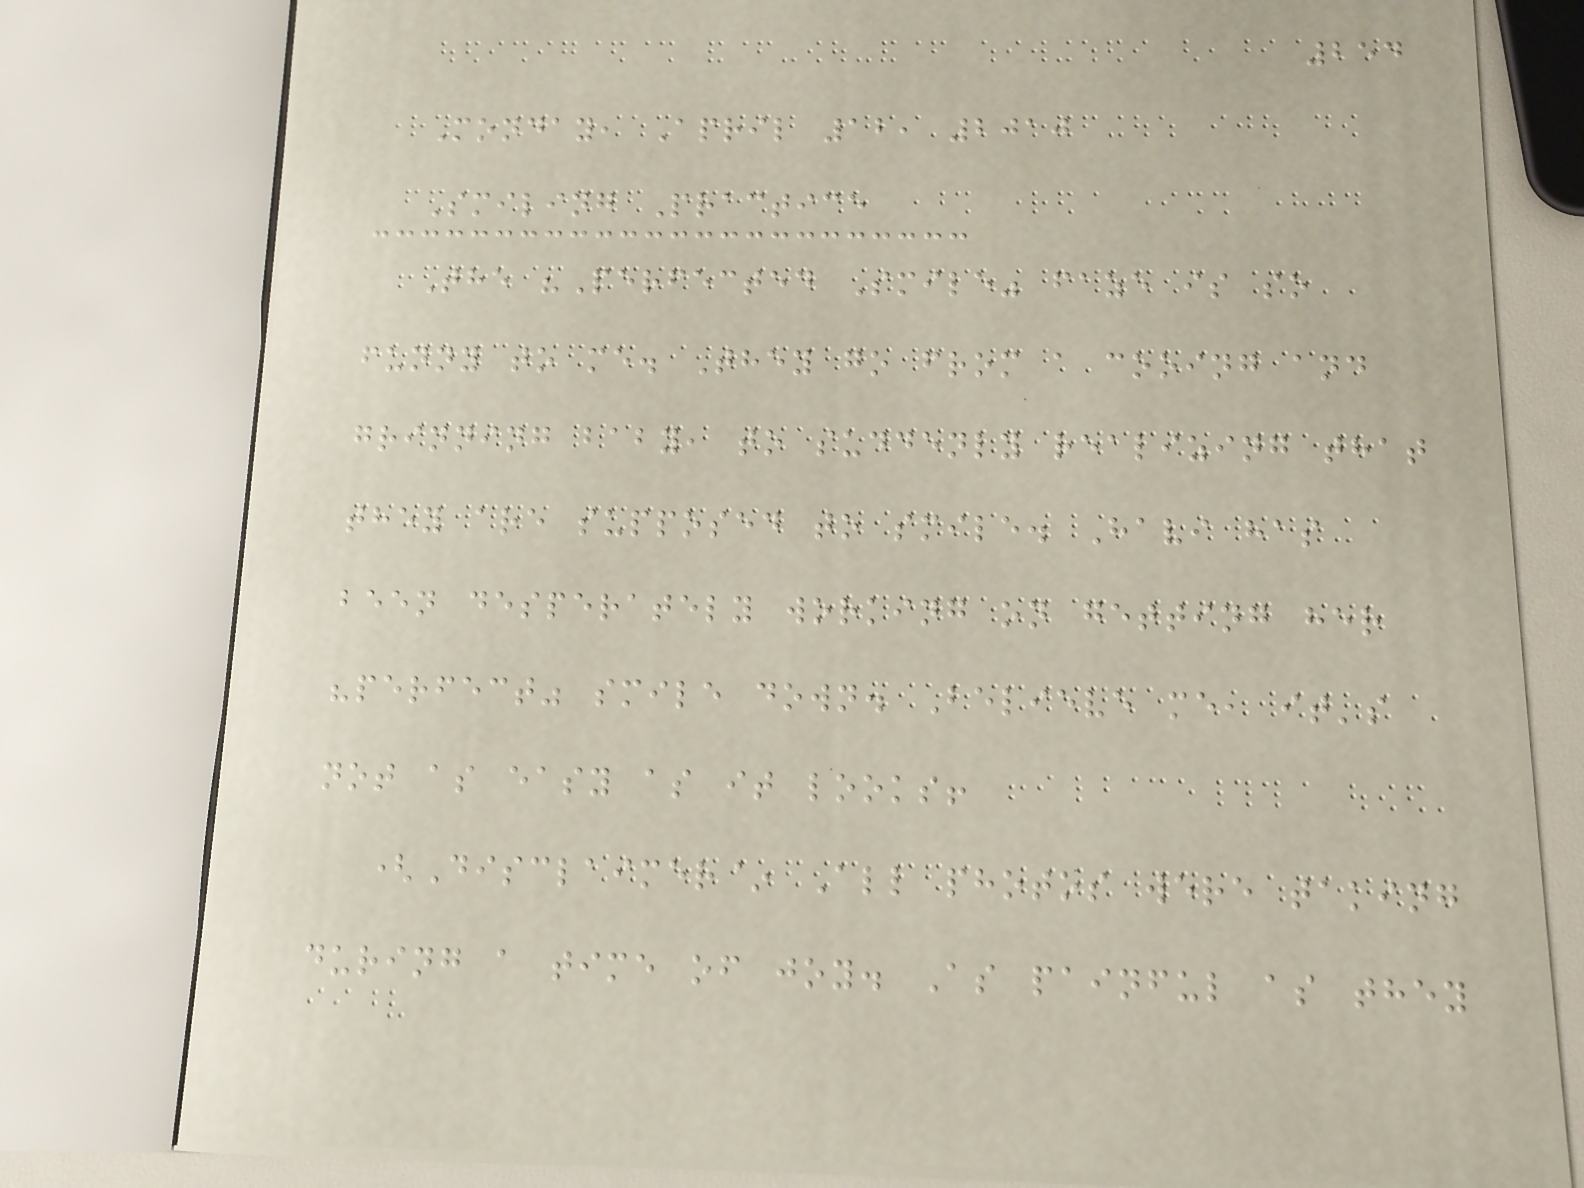254
Monday, April 12, 2010
Smiling Practice
The "Perfected Smile" faze is so
funny to me. They go from a cooing and
grinning baby, to suddenly realizing that
they are supposed to smile. Havi has
been desperately working on getting her
"perfect" smile down. Believe me, it's
not as easy as it looks!
(Disclaimer~ All photos were taking
during a time of joy. As painful as they
